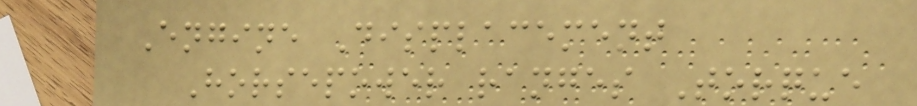Engine Displacement
Horsepower ranges Torque
